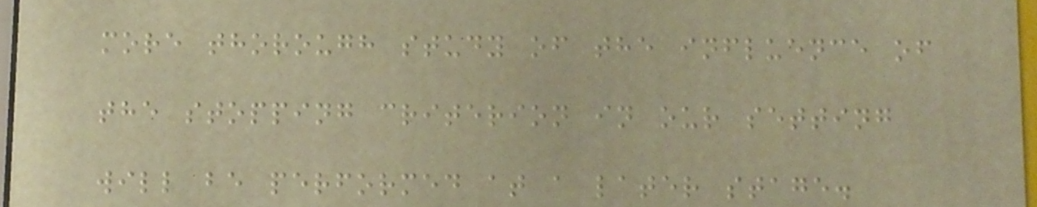more thorough study of the influence of
the stopping criterion in our setting
will be performed at a later stage.
